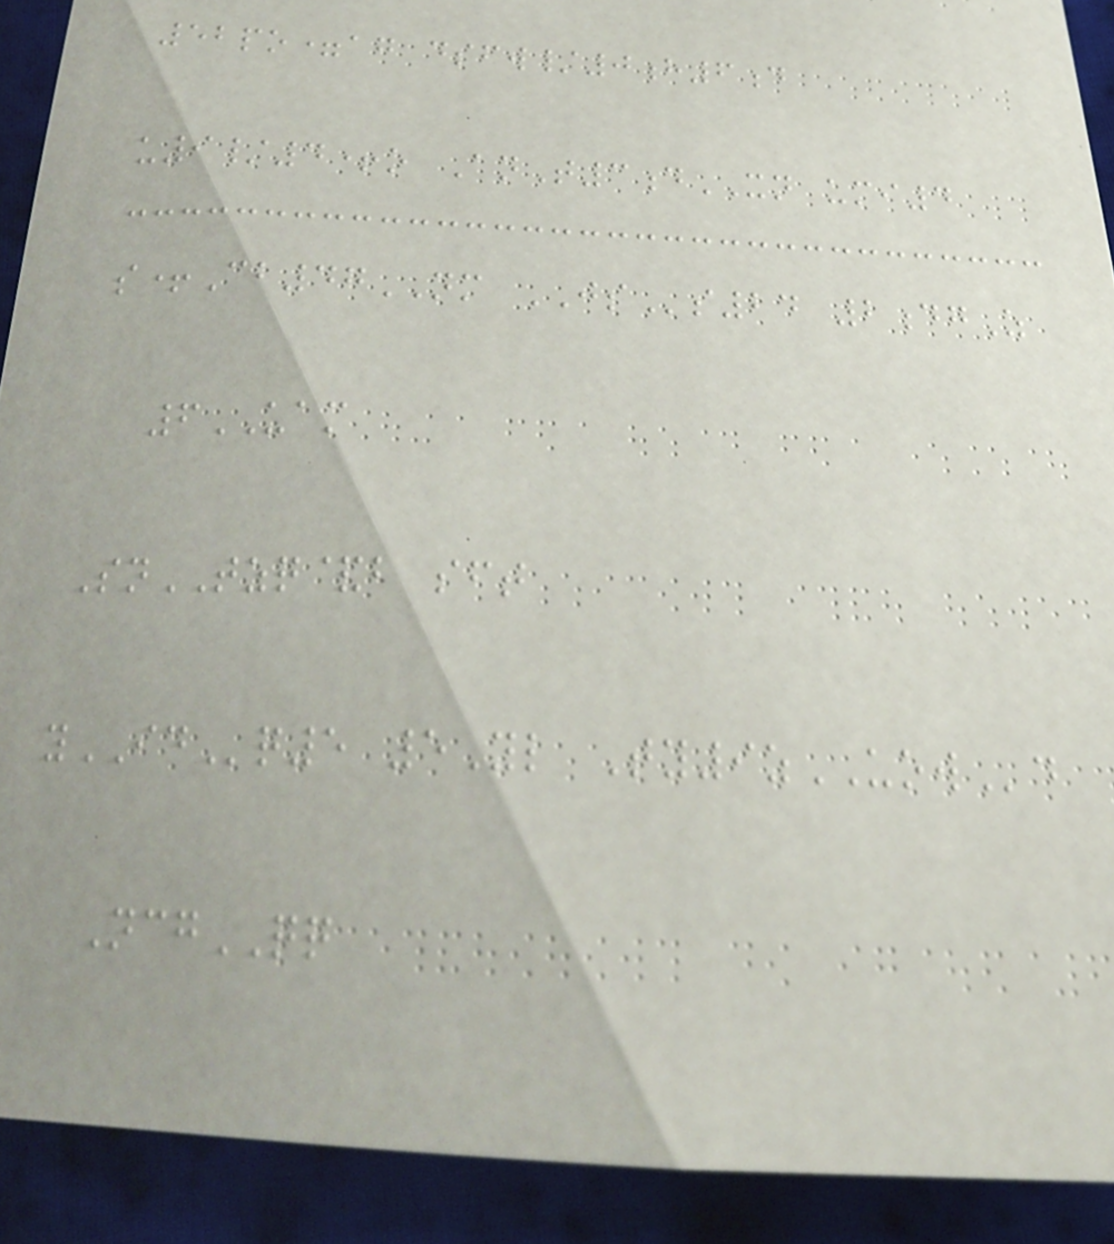52po=ag dsfw/0h6d
u9/4+o AnT3dXN umi4
s+Cb47NM JSs24 2dgZ
6UAM
SnTZQ&b sft
yIDq5 5Yl Ty9zUOWd
NcgQQ
